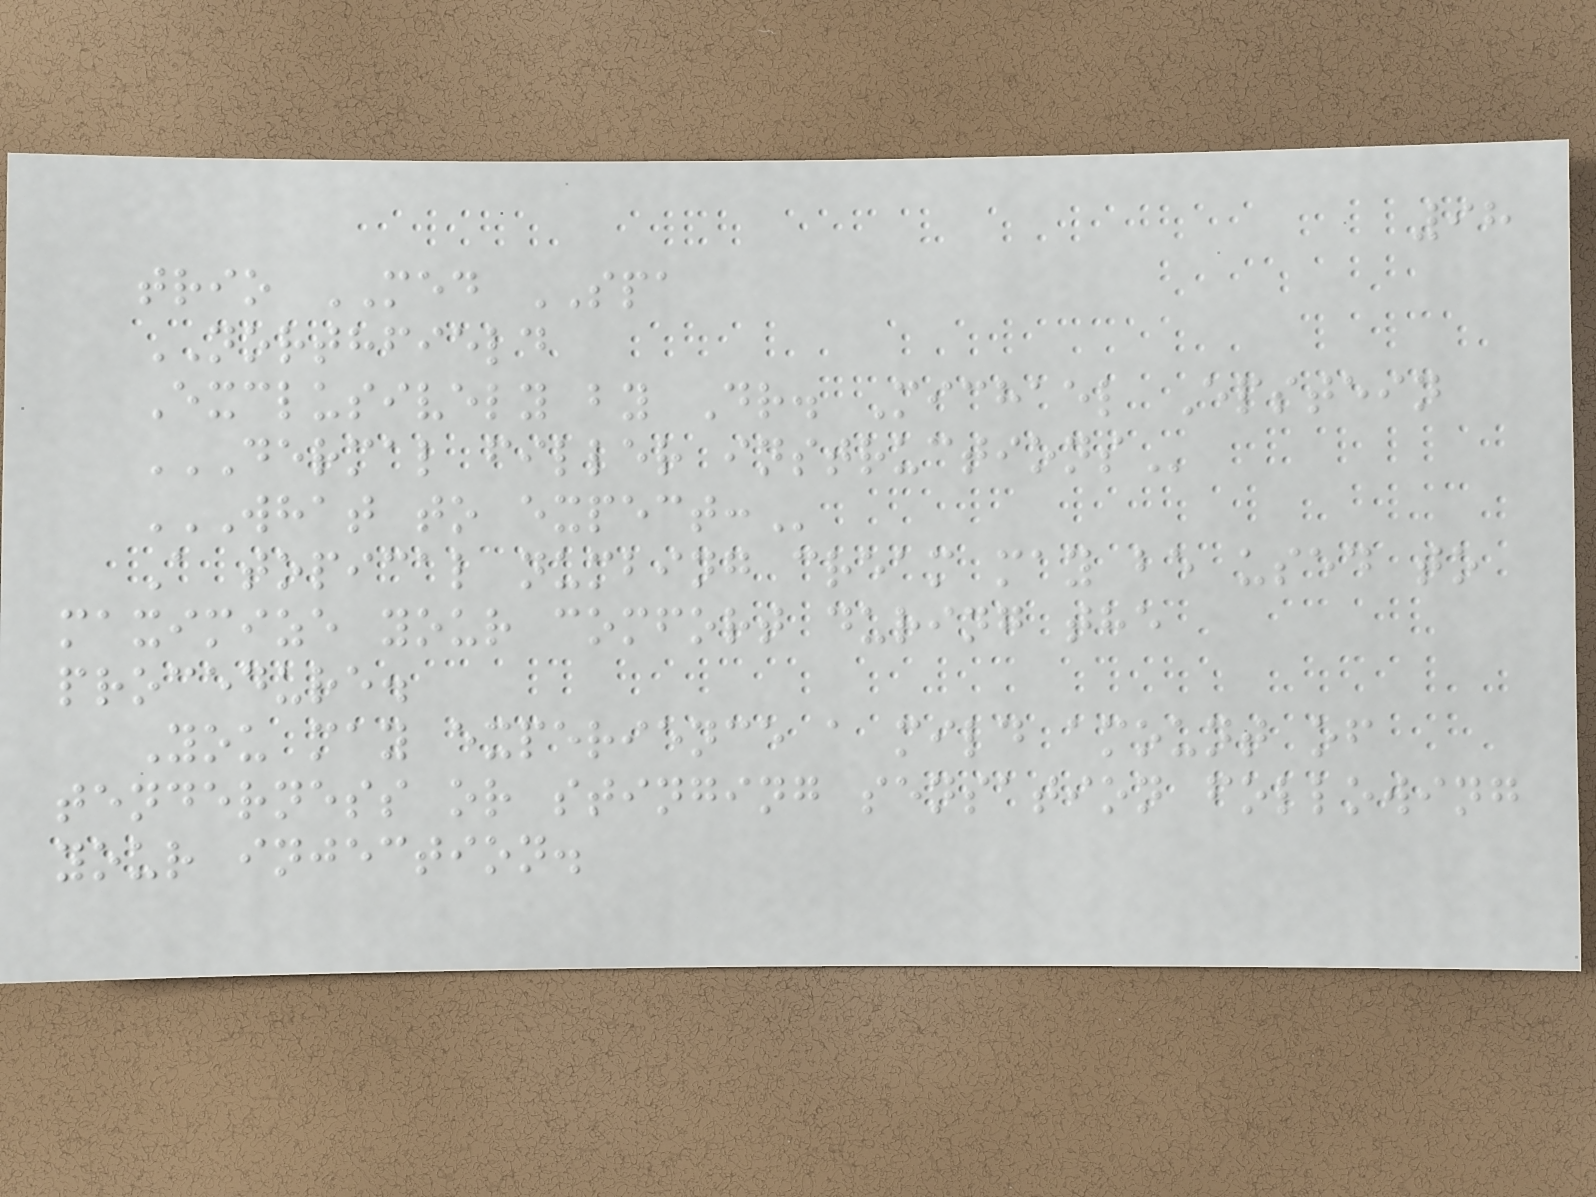98
trio MED SPA
NORTHFIELD
Exclusively by Dr. Michael Epstein
DERMAL FILLER INSTRUCTIONS
WHAT TO EXPECT:
A topical numbing cream may be used to
maximize your comfort during the
procedure.
You may experience a mild amount of
tenderness or stinging sensation following
your injection.
